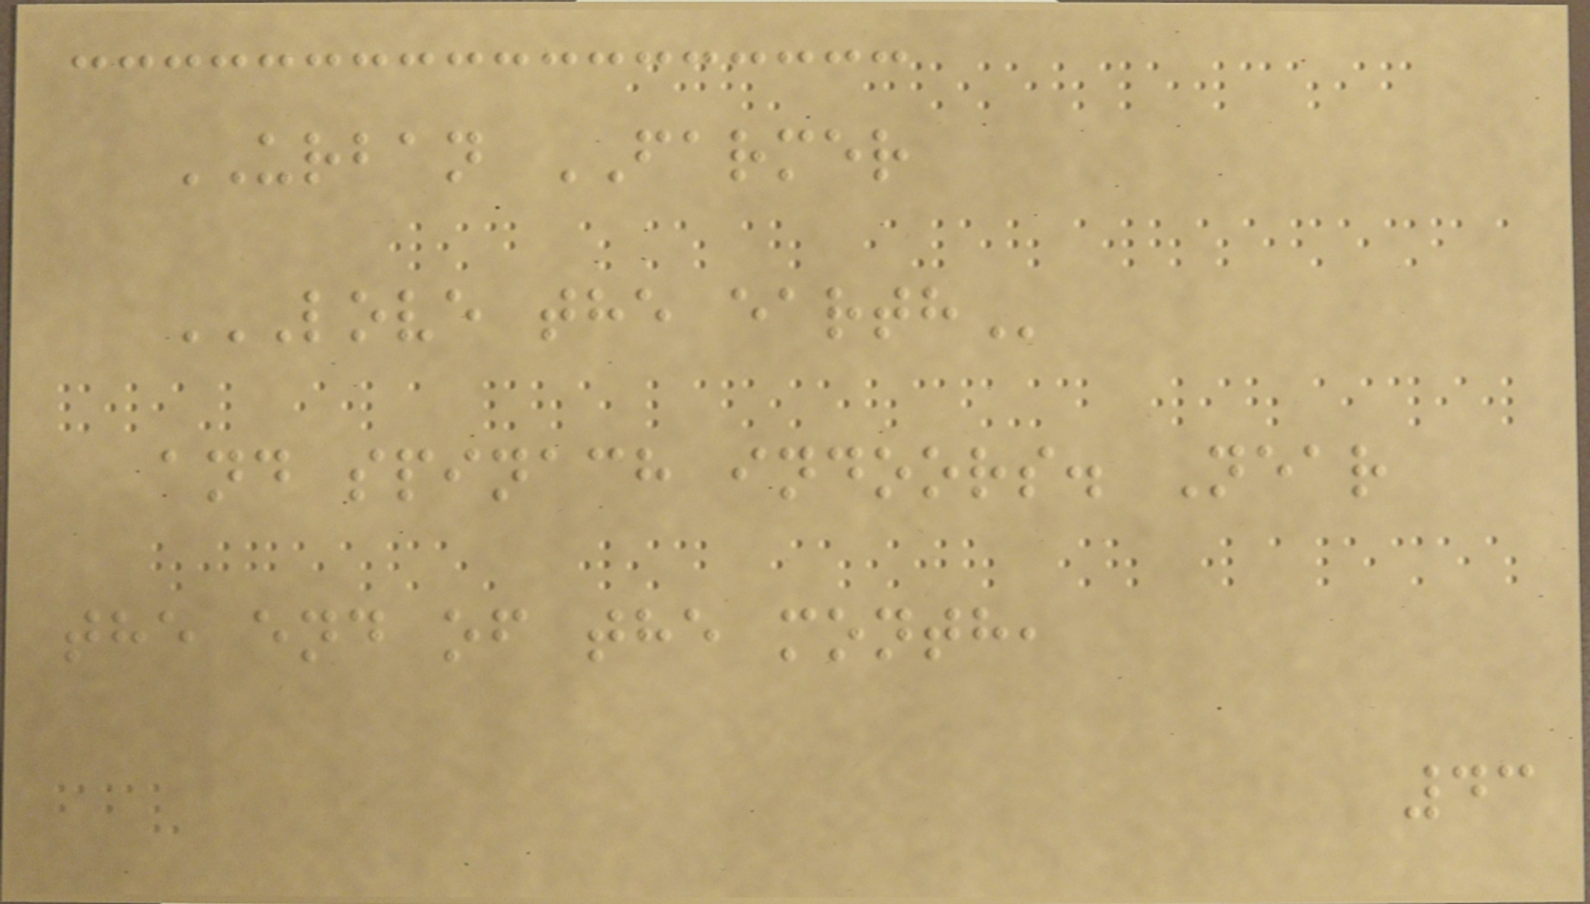URBAN FARMER
LOVE THE EARTH
and spinach indoors. Near
the end of the month,
43
